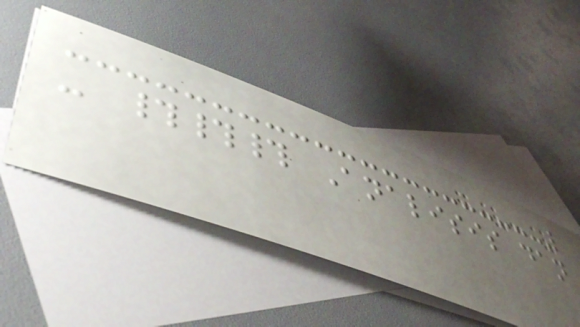- ### Analisis dan
